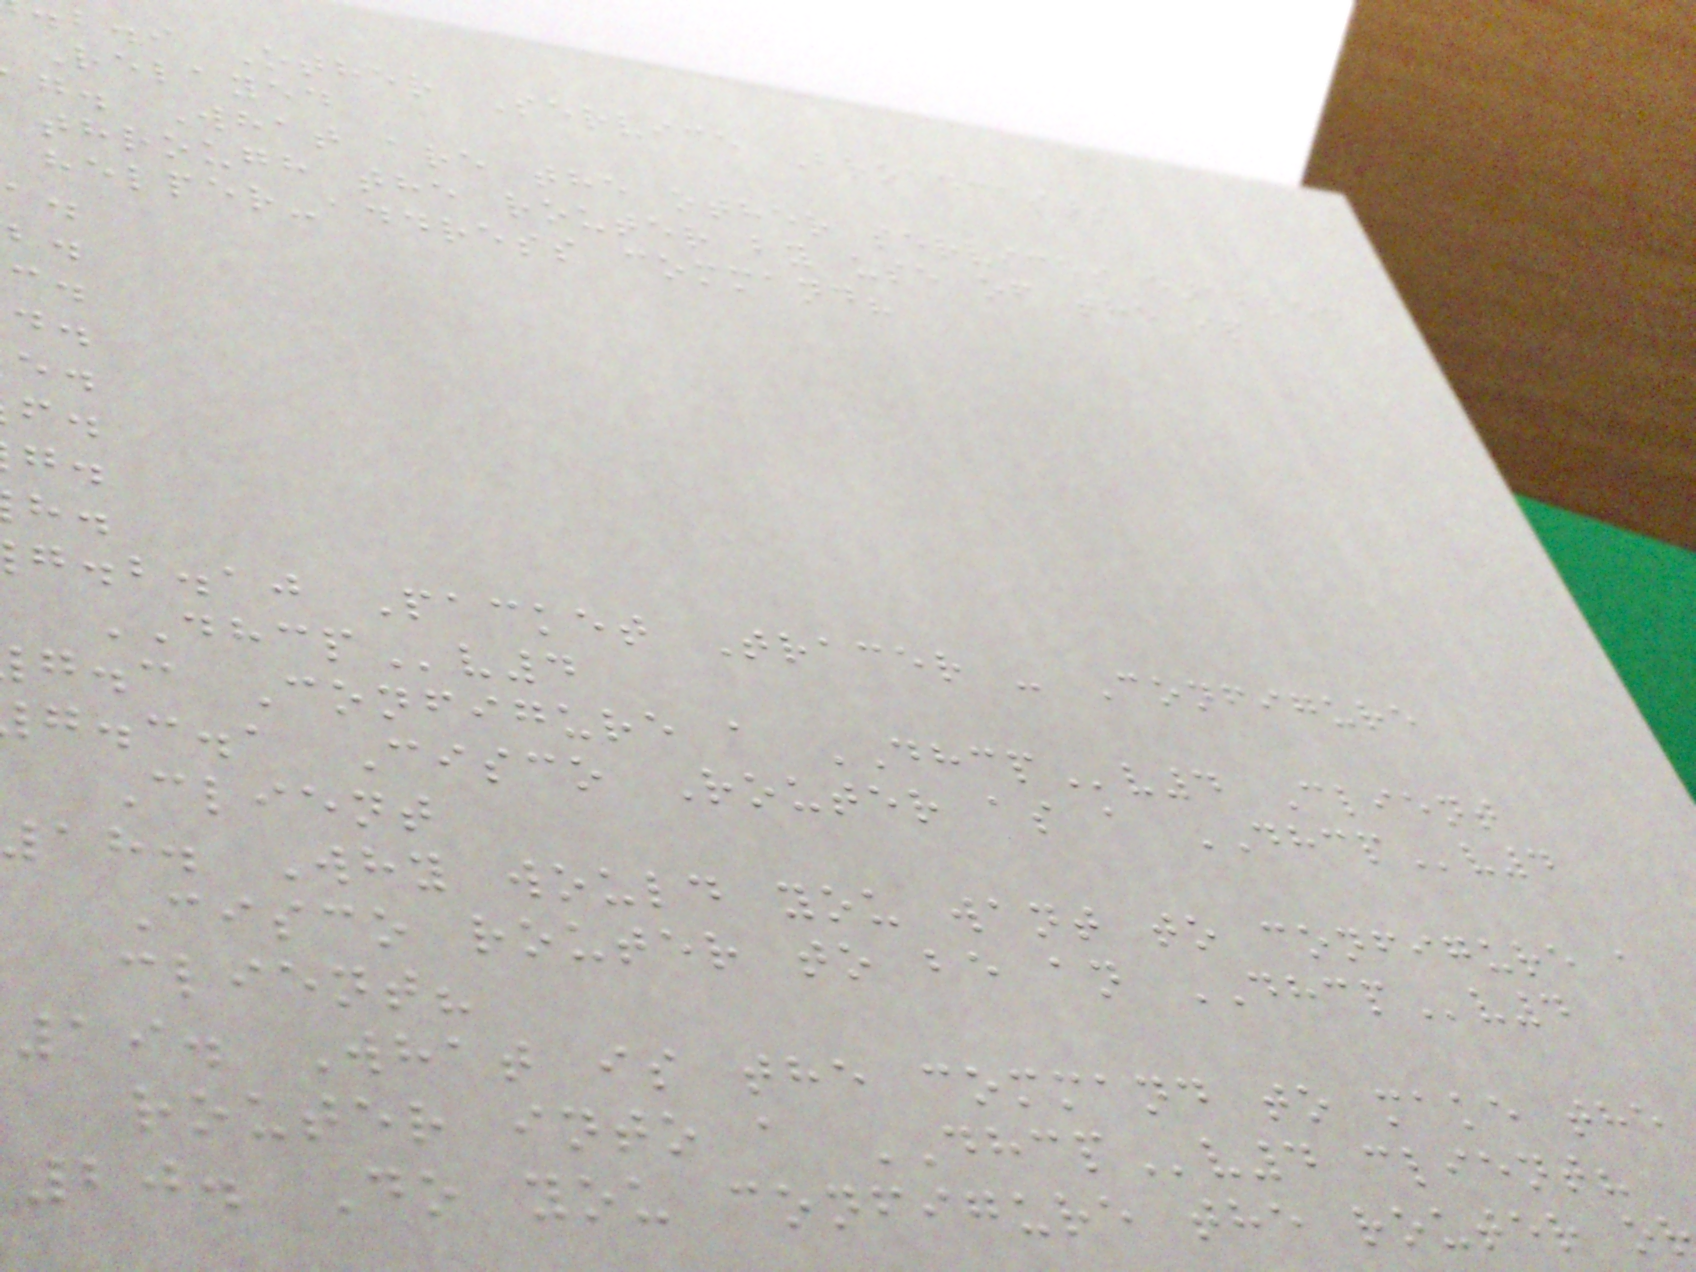b.i Other Service Broadcasts
Relayed
g. What are the other services enabled
through the router by use of the ip
helper-address command?
g.b.aj Packet Tracer - Configure
DHCPv4
g.c Configure a DHCPv4 Client
g.c.a Cisco Router as a DHCPv4
Client
ah. Why would you want to configure a
Cisco router to be an DHCPv4
client?
19. What is the command to make the
router into a DHCPv4 client?
20. Do you configure the router o
